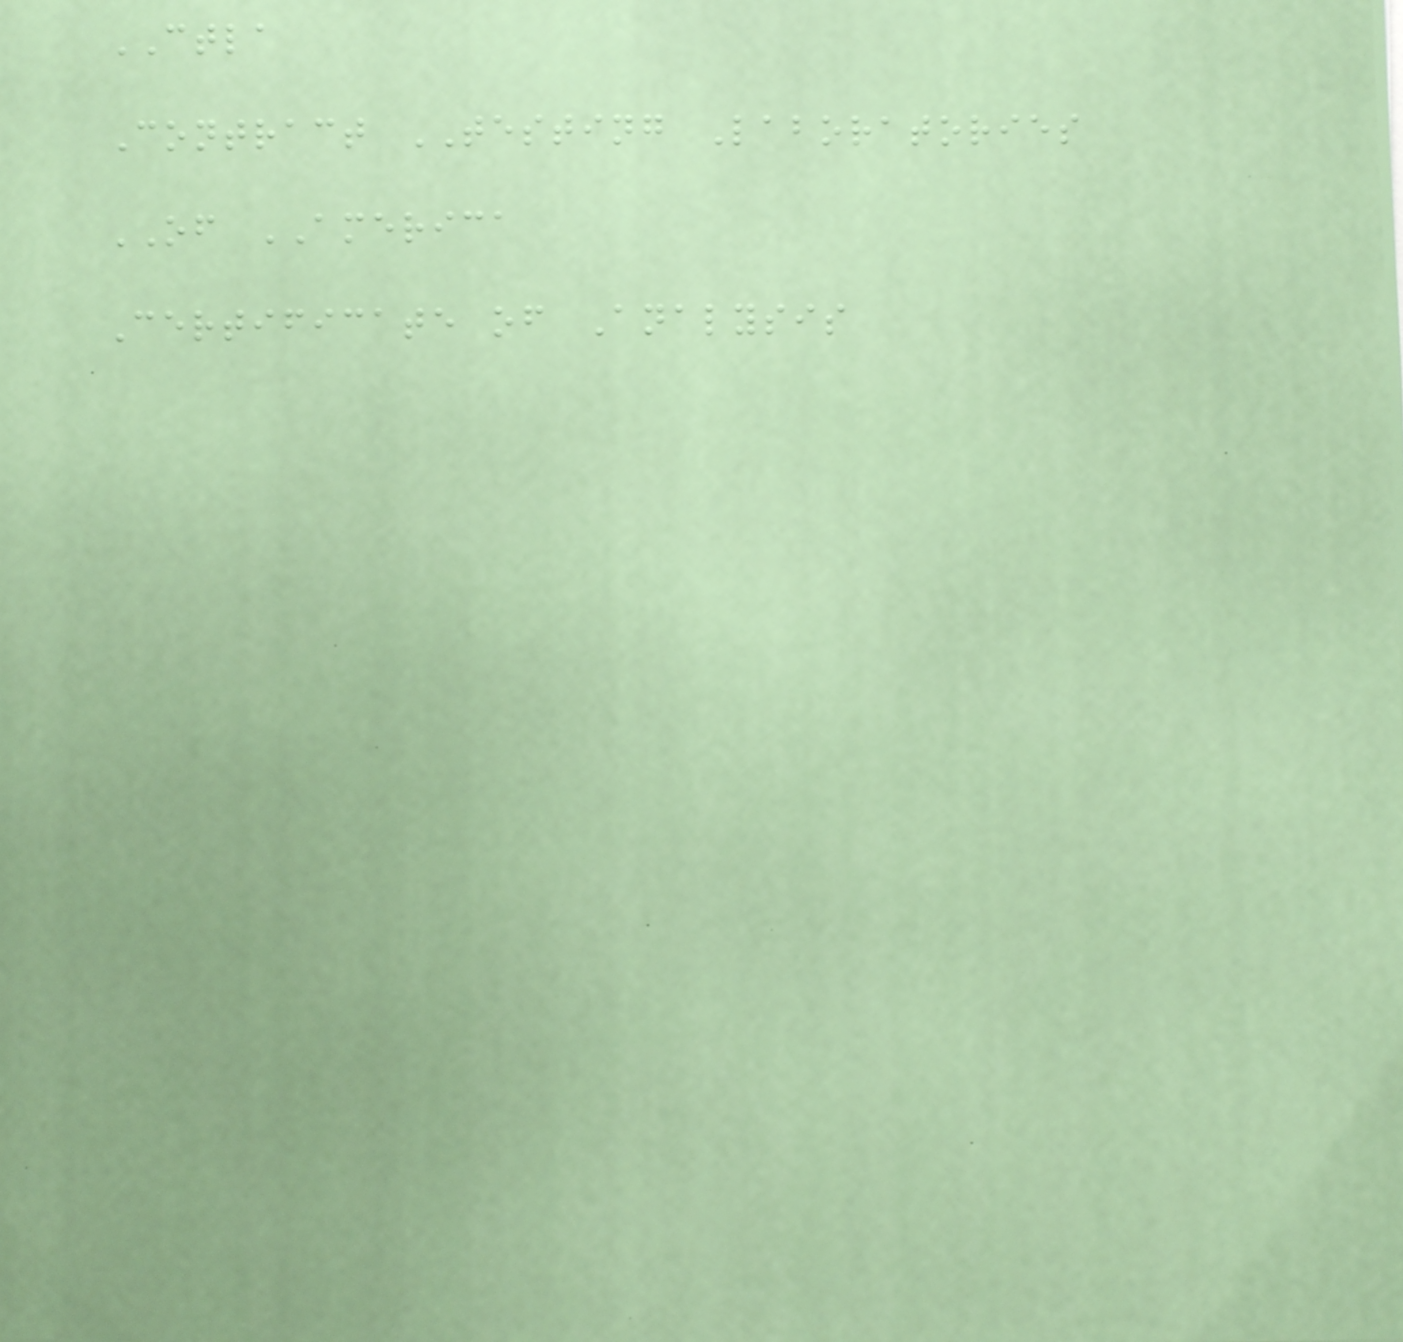CTLA
Contract TESTING Laboratories
OF AMERICA
Certificate of Analysis
